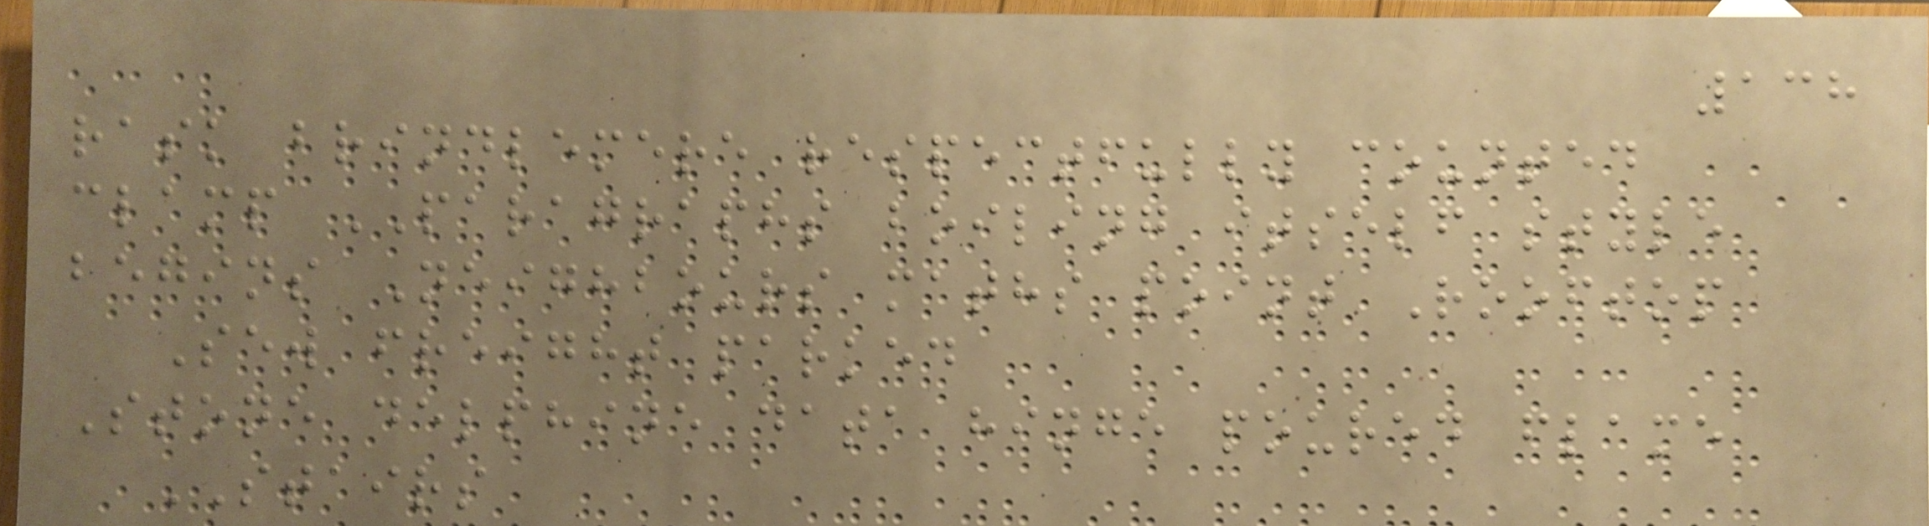138
rask brindlemere respectfully counted
clamp PARAGRAPHS boiling itself style
begins Neighbours maths point Rooftop
Sew freight parked
Stone delphine data hinge poured flame
STAIRS
